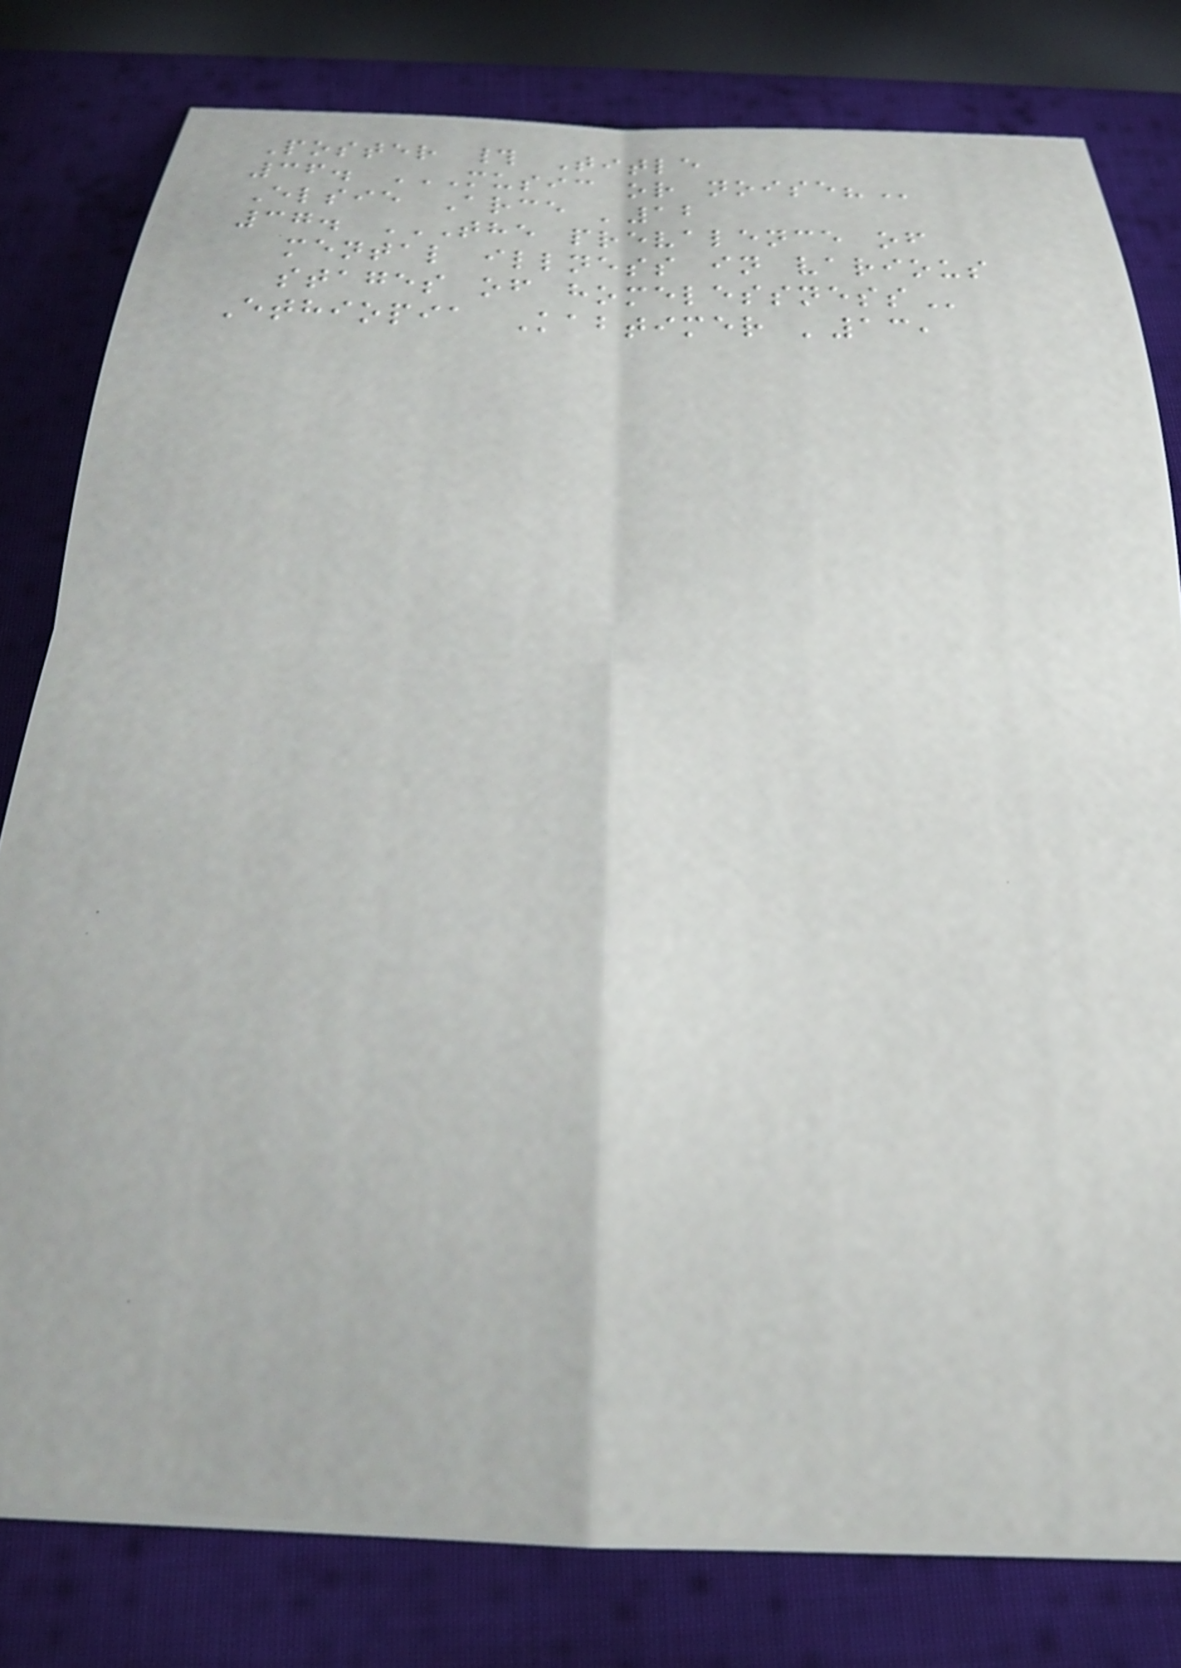Poster # Title
36. MUSIC OR NOISE?
Elsie Arce '12
37. THE PREVALENCE OF
MENTAL ILLNESS IN VARIOUS
STAGES OF HOMELESSNESS
Ethiopia Kabtimer '13,
